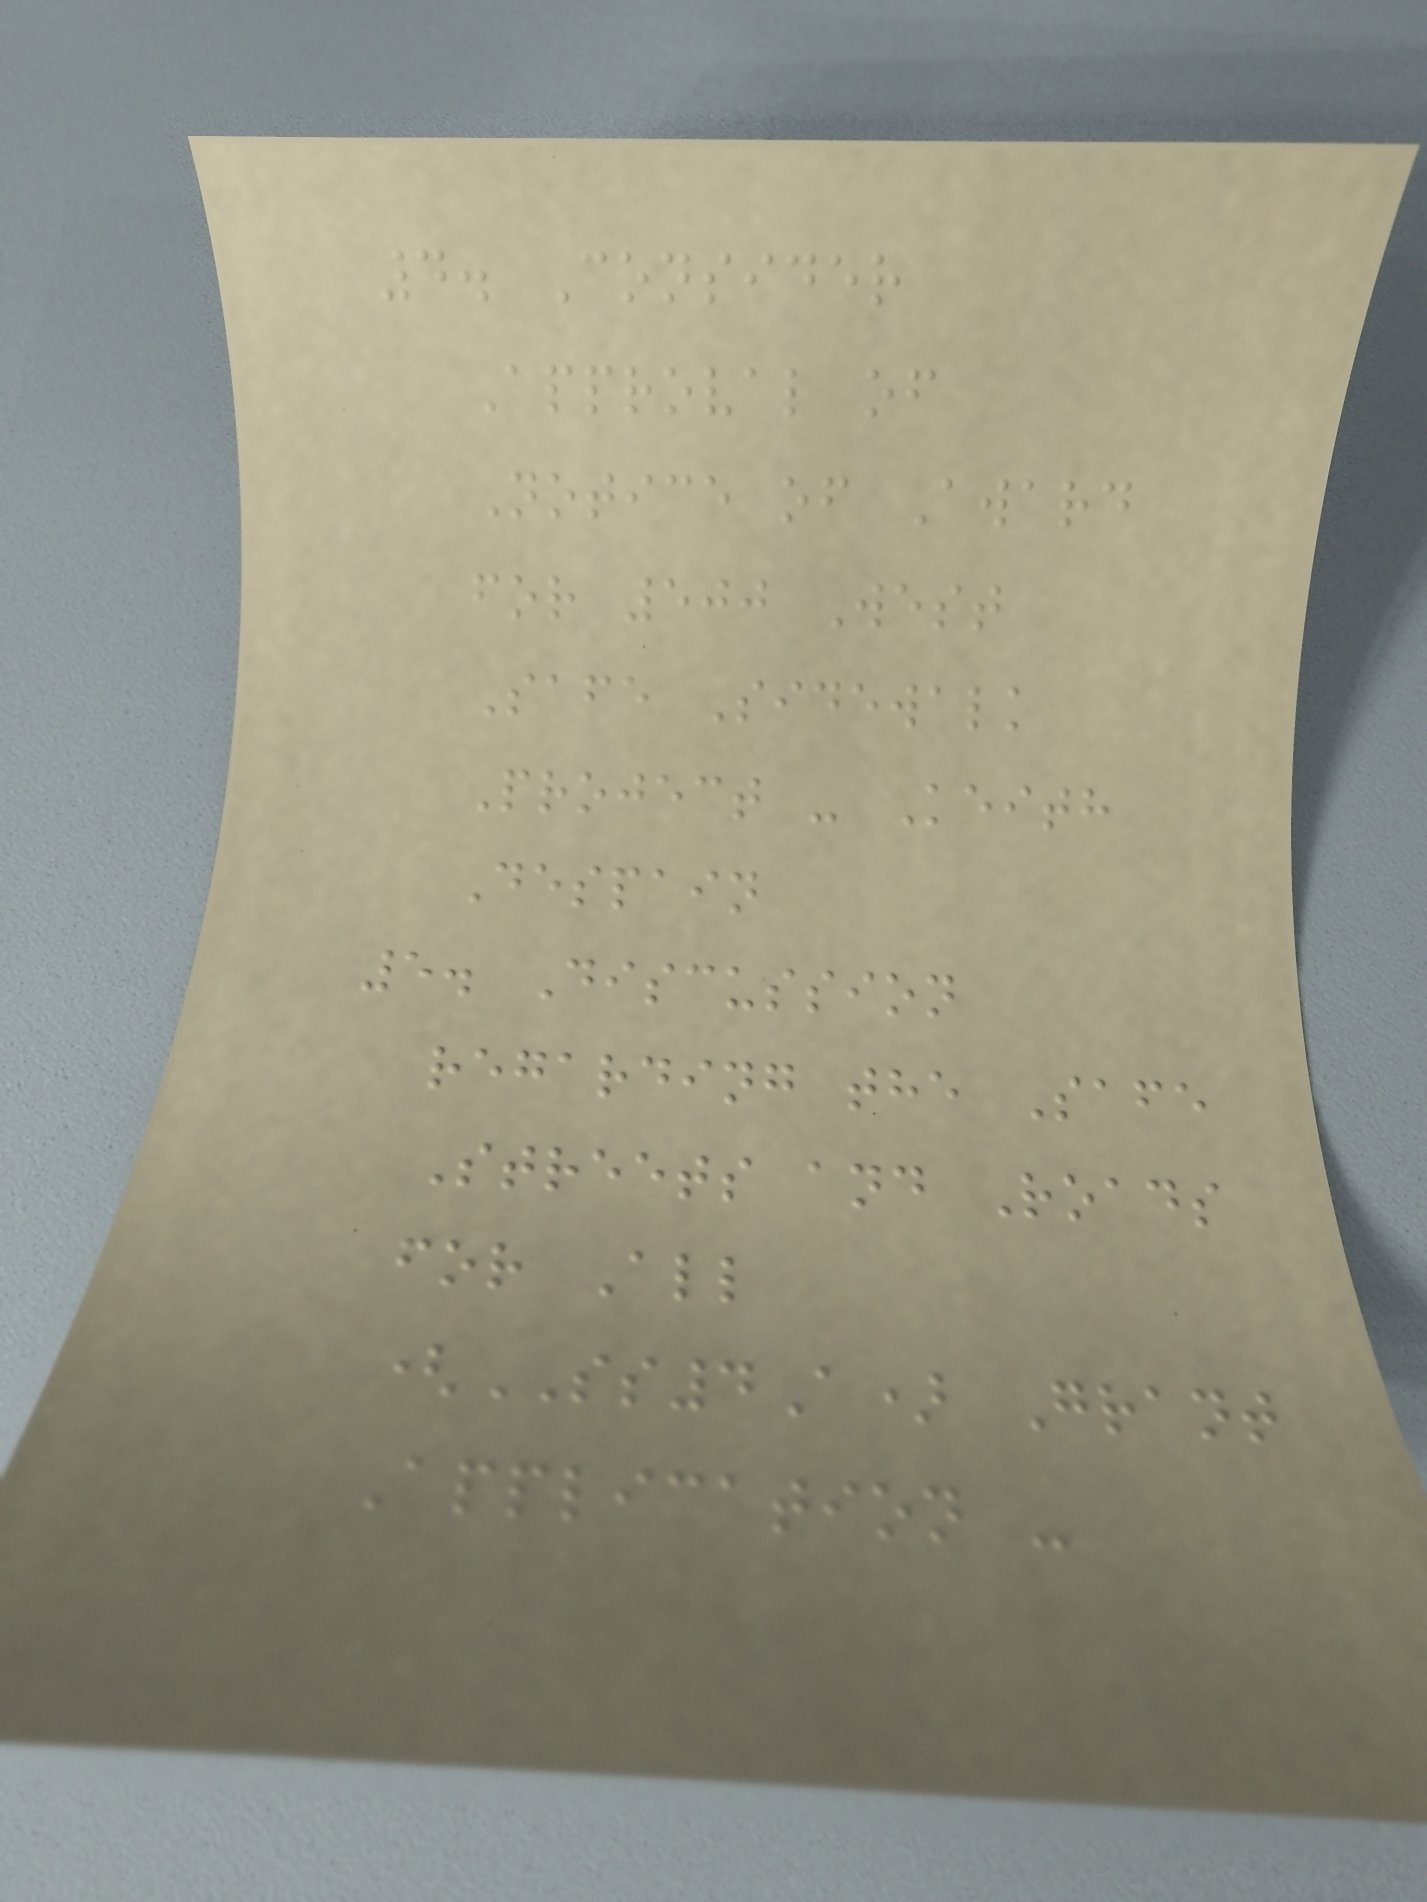4. Consider
Approval of
Notice of Award
for 500 West
Safe Sidewalk
Project - Keith
Despain
5. Discussion
regarding the Safe
Streets and Roads
for All
(SS4A) Grant
Application -
